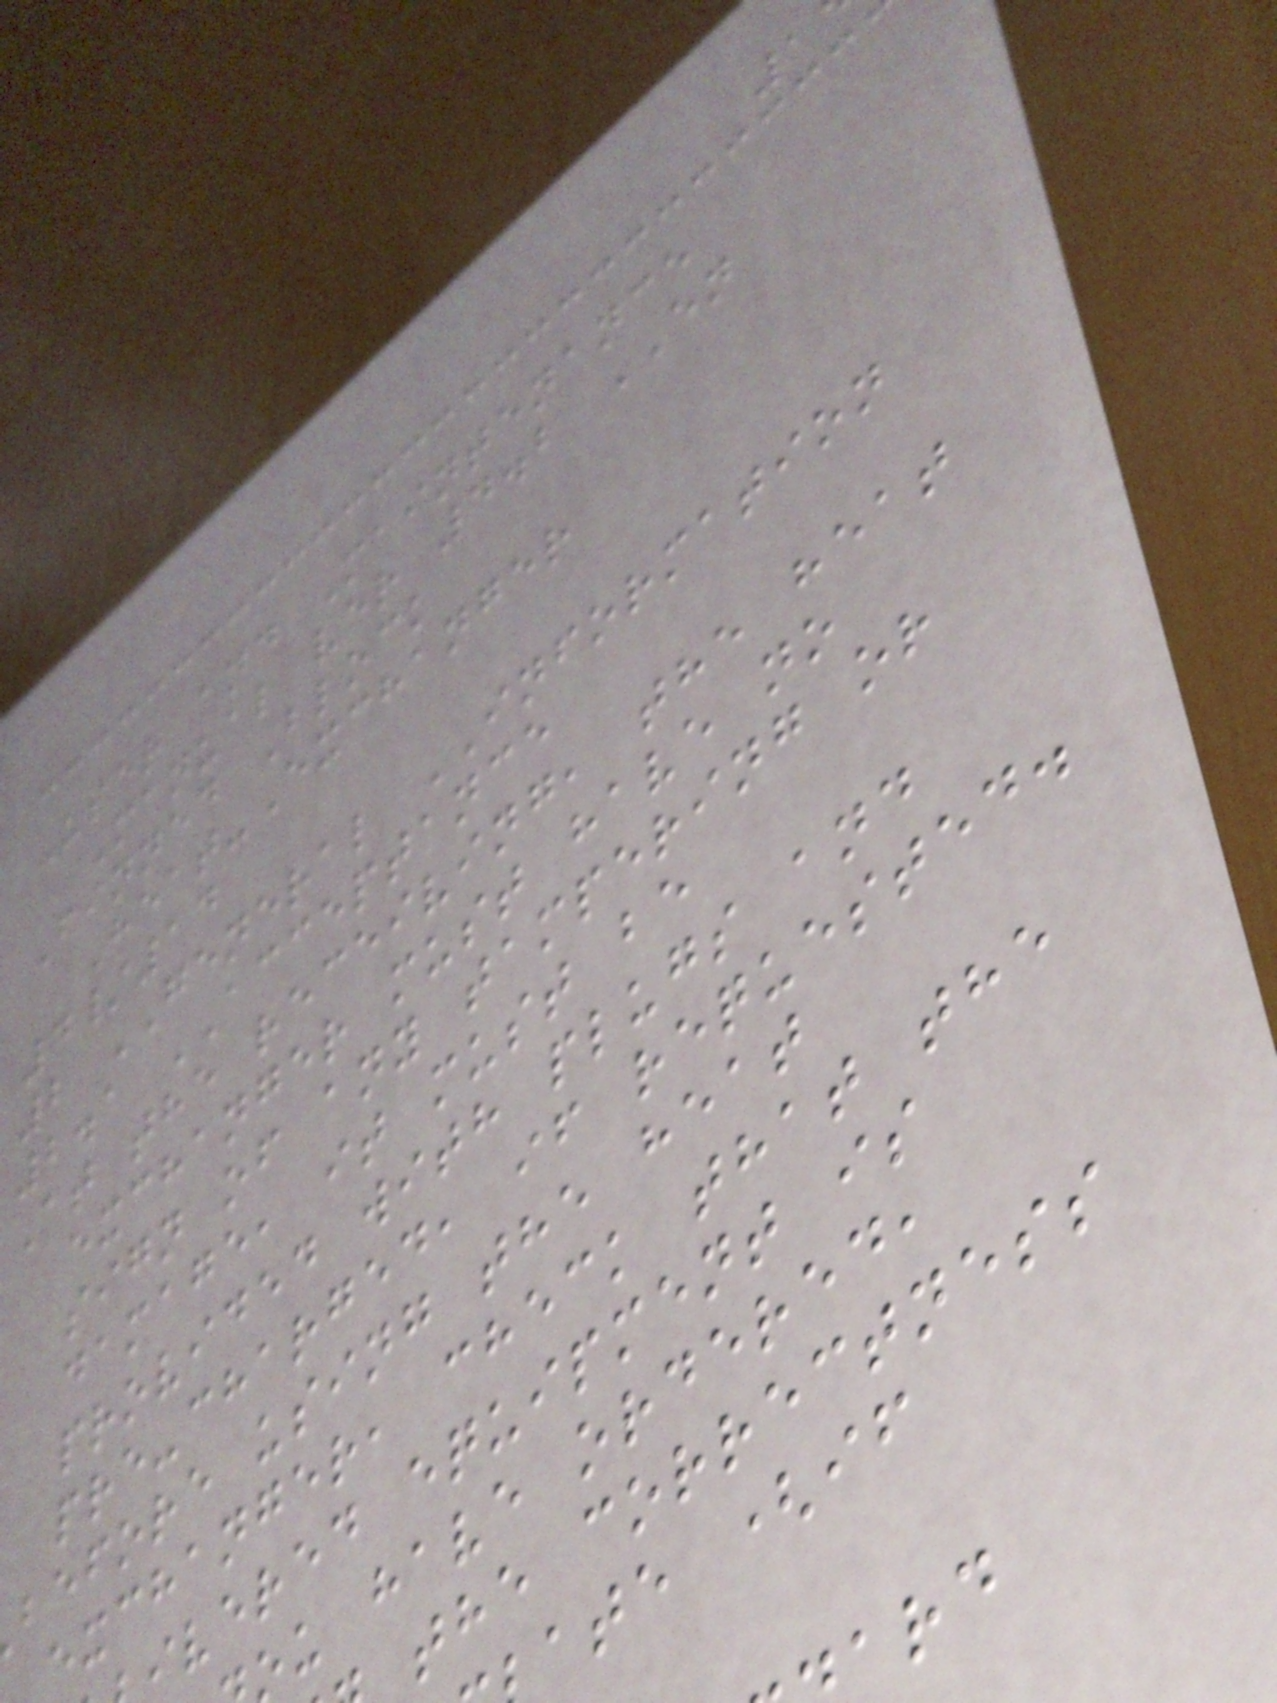User and Maintenance
Manual ver 4.2 EN
Finned Block
Heat-Exchanger
4/14
2 GENERAL INFORMATION
2.1 ACCEPTANCE
At the receiving, the heat
exchanger must have no
sign of any tampering or
damage, it must be
provided with plugs and
pre-charged, if requested.
before using the heat
exchanger, check that the
ivered equipment is
u have ordered,
the correctness
ate (if
